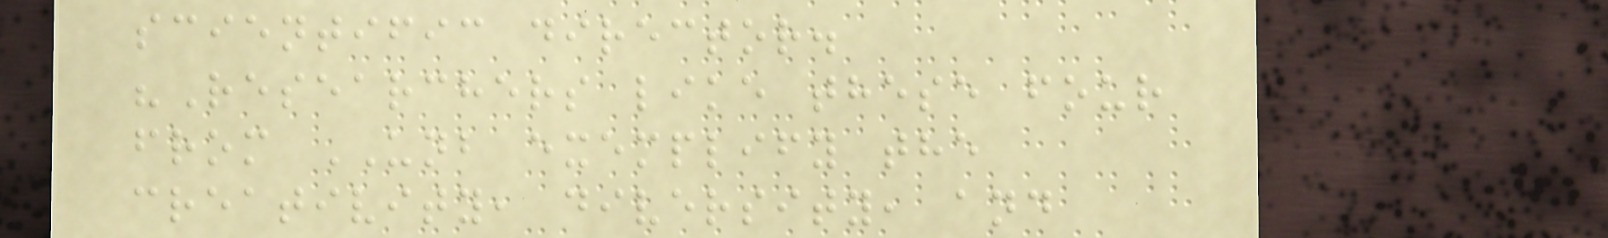scientific director.
"Researchers like these four
from UNB exemplify the
creativity, diversity, and
